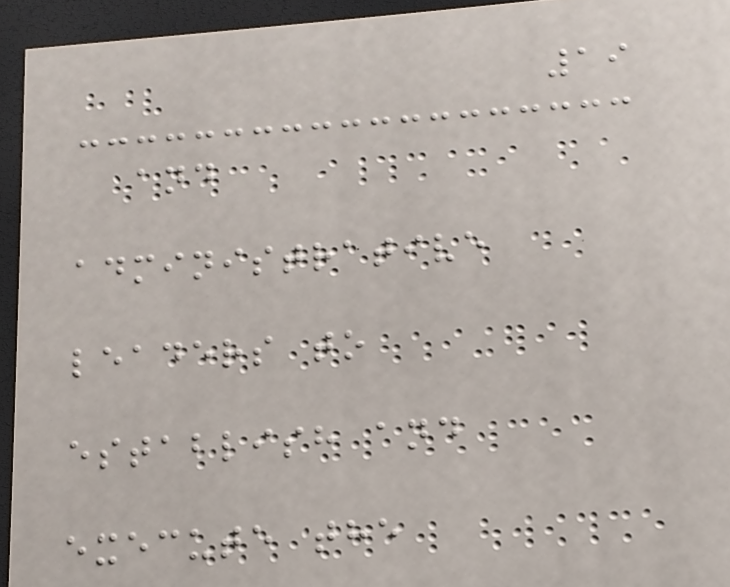19
and
administrative
leaders to
establish and
execute the
